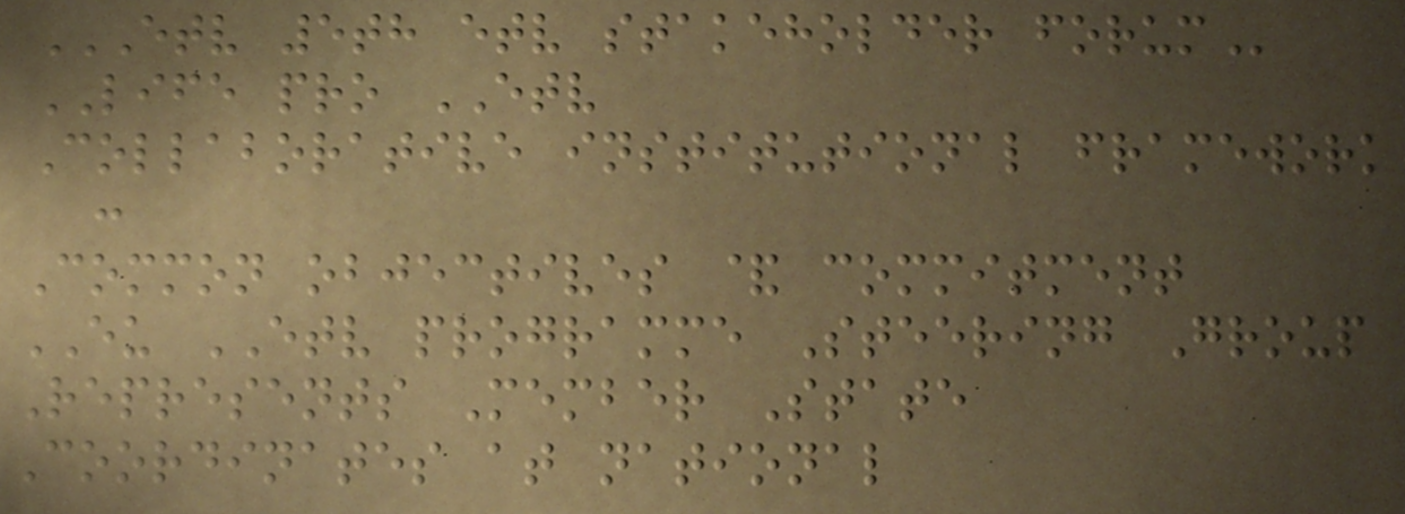ETV 5TH ETV STAKEHOLDER FORUM
LIFE pro ETV
Collaborative institutional framework
:
Common objectives & commitment
EU ETV programme Steering Group
Represents Member State
Coordinates at national
